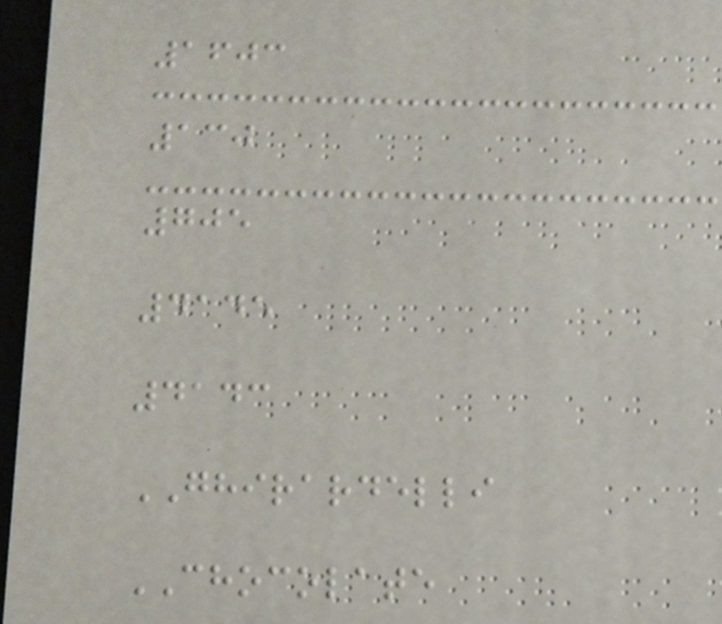1603
130
705
4145
4143
GHIRARDELLI
CHOCOLATE
